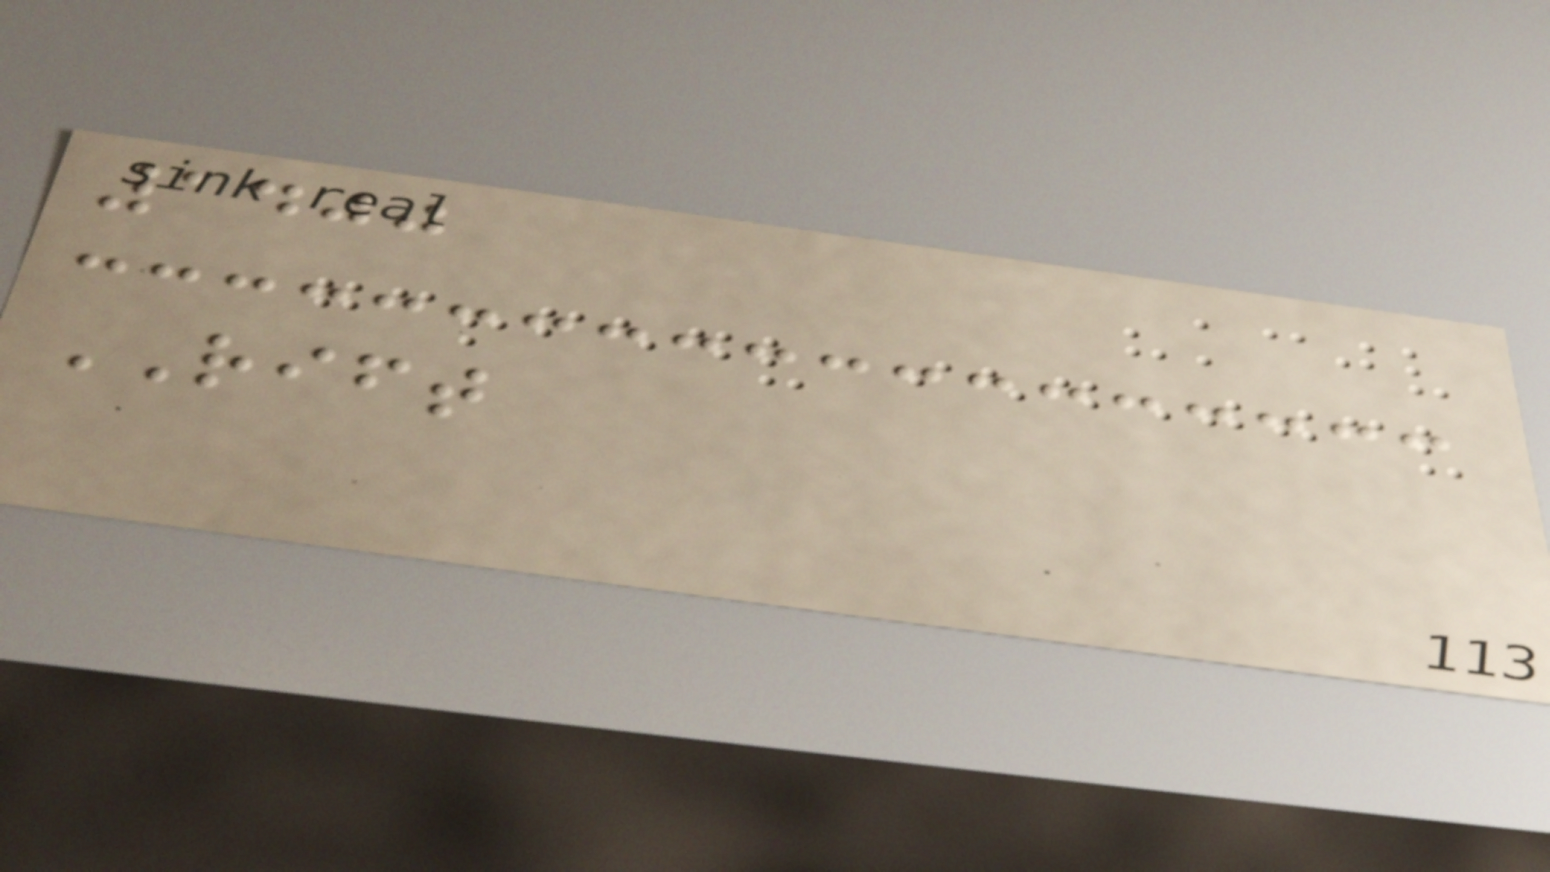1400
RIFT
